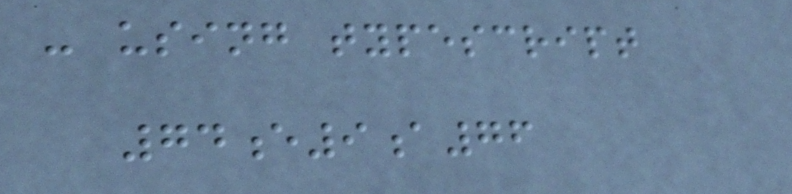- using typescript
74e9a76
